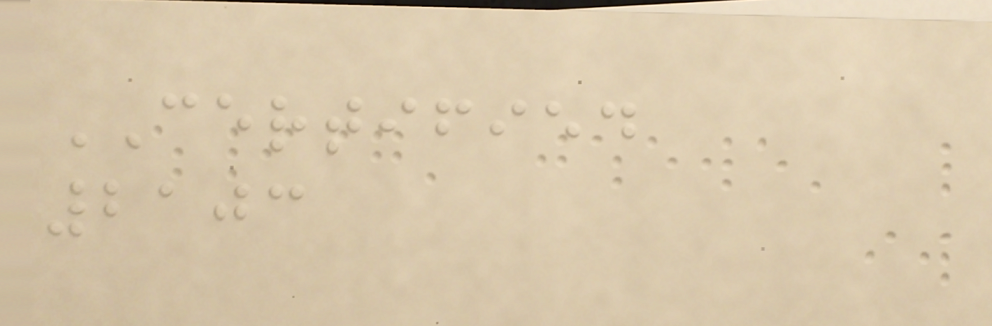CERTIFIED
2103
